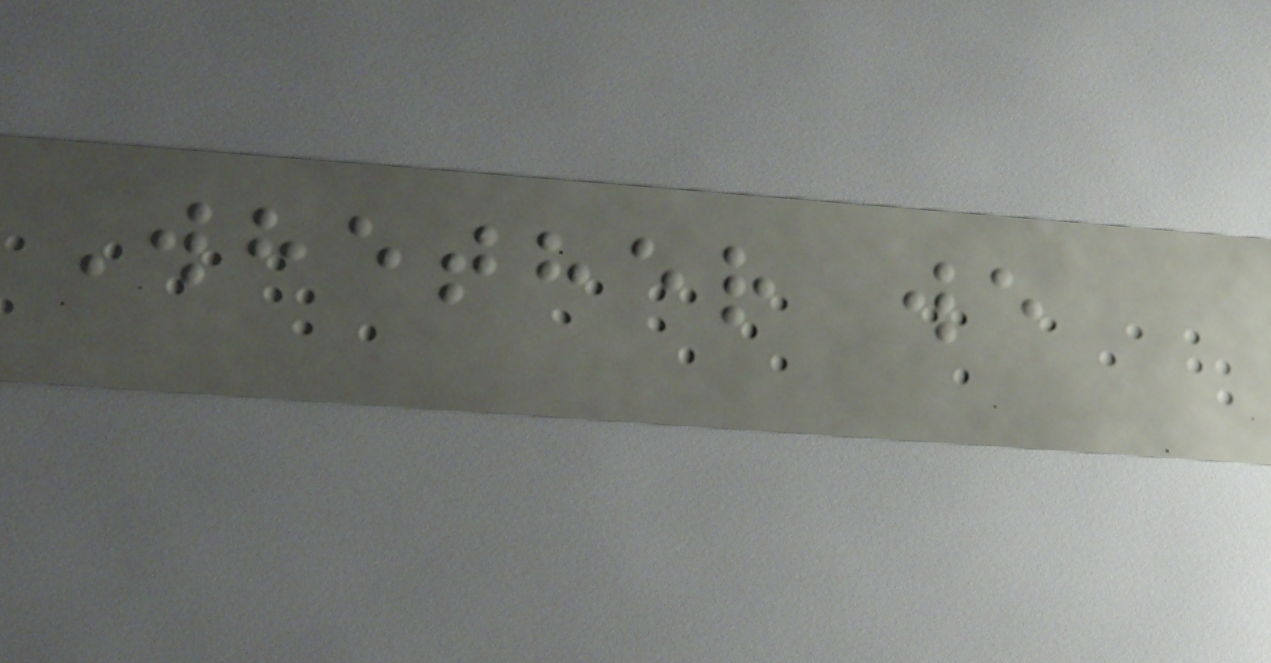Whether we
